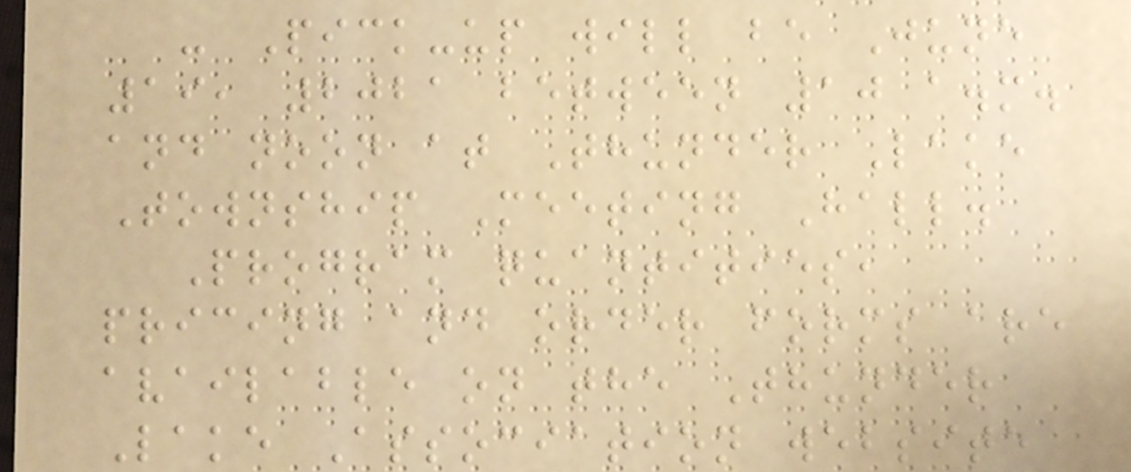- Pick-up will be June
19, 2021 between 10 a.m.
and noon at Thunder Lake
Township Meeting Hall.
Program quantities,
pricing and order forms are
available on the Thunder
Lake Association website
